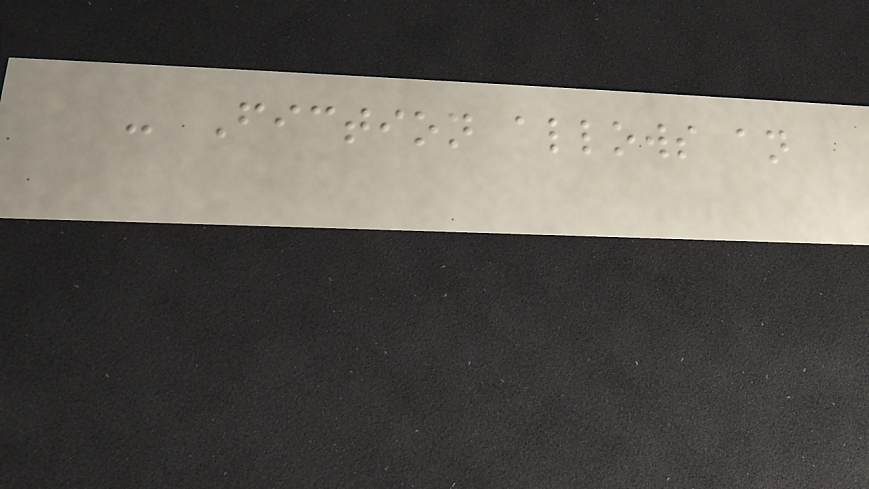- Fiction allows an
